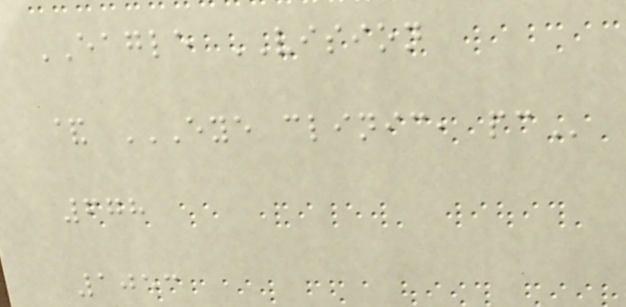EAGLE VISION
& EYE CLINIC, PC
678
1053
